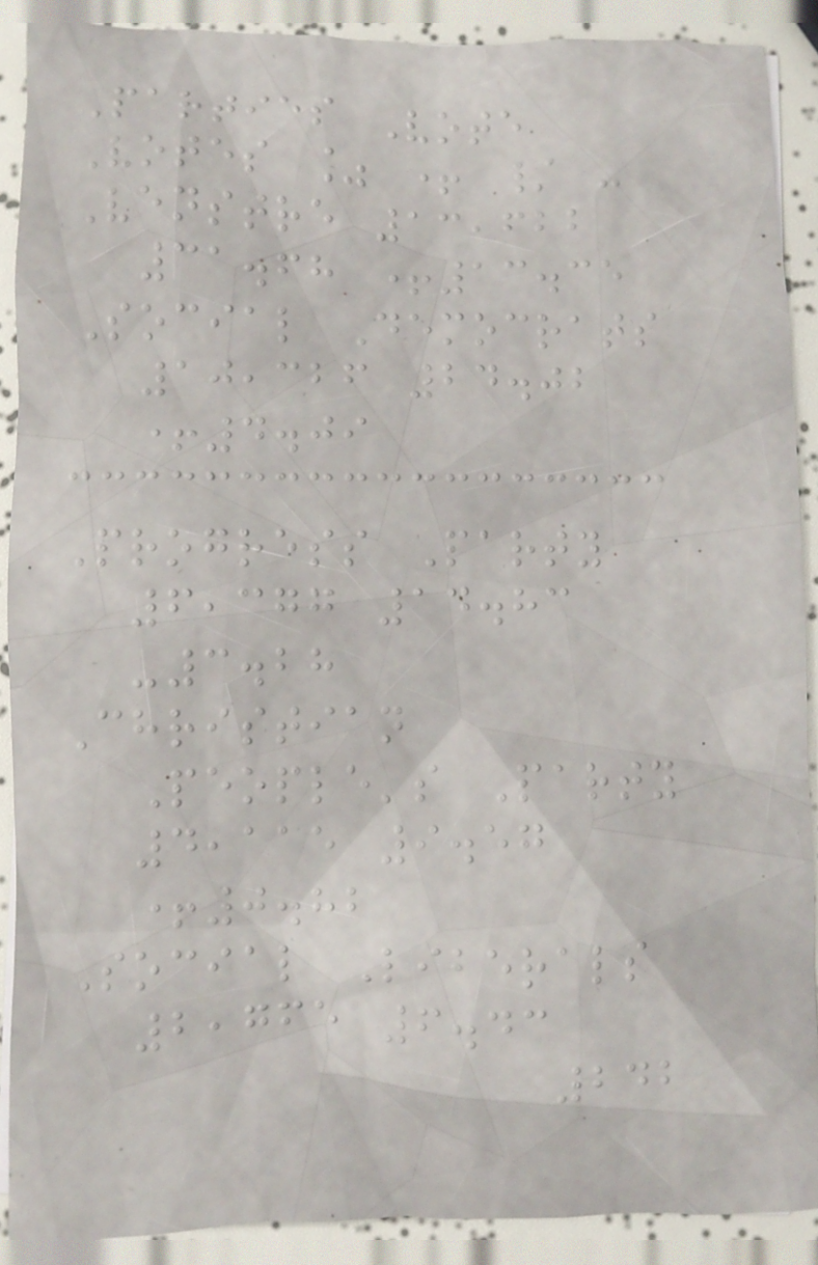Parties Vote
Votes % + / -
Venstre 13,622
31.68 +13.35
Social Democrats
10,326 24.02
+4.09
Progress Party
6,377 14.83
-3.28
Christian
People's Party
4,115 9.57
+0.82
Social Liberals
2,765 6.43
242
